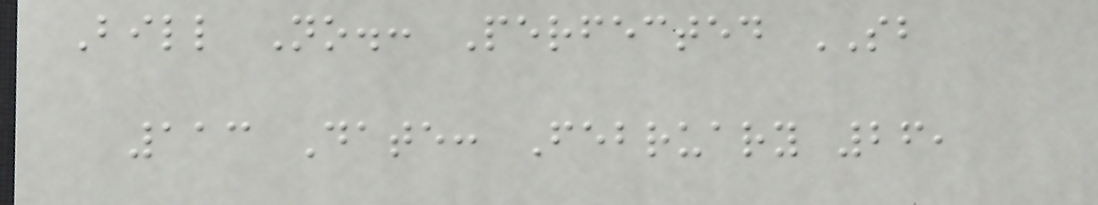Bill No.: Perfected SB
113 Date: February 26,
